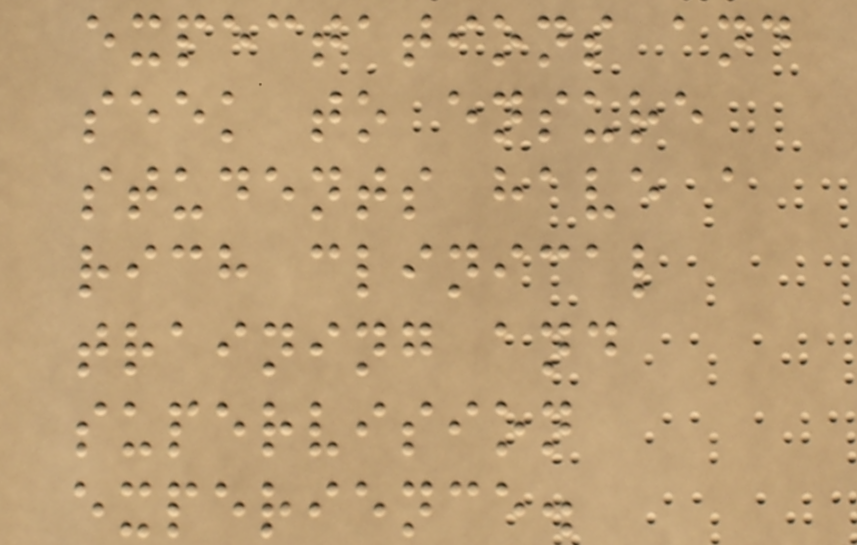expectations and
seek to ensure
students have a
rich clinical
training and
supervision
experience.
